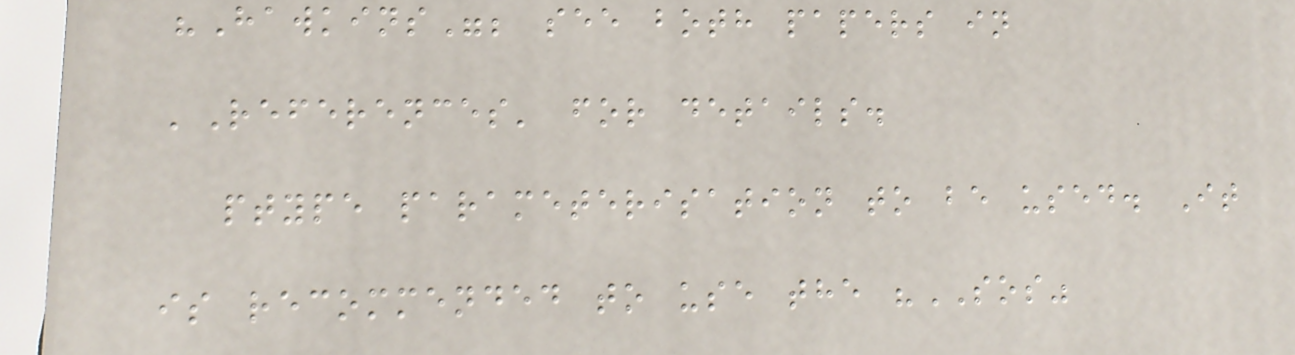"Hawkins"; see both papers in
'References' for details.
ptype parameterisation to be used. It
is recommended to use the "SOS"
